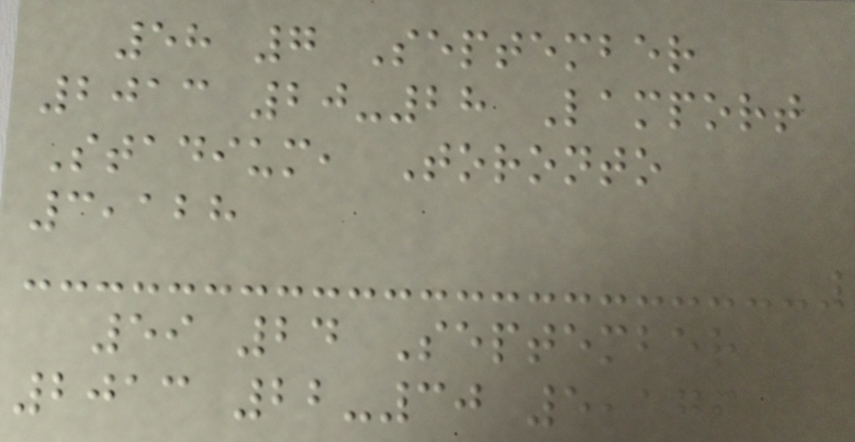58 7 September
2013 20-28 Lamport
Stadium, Toronto
3,128
59 24 September
2013 22-30 5,176
